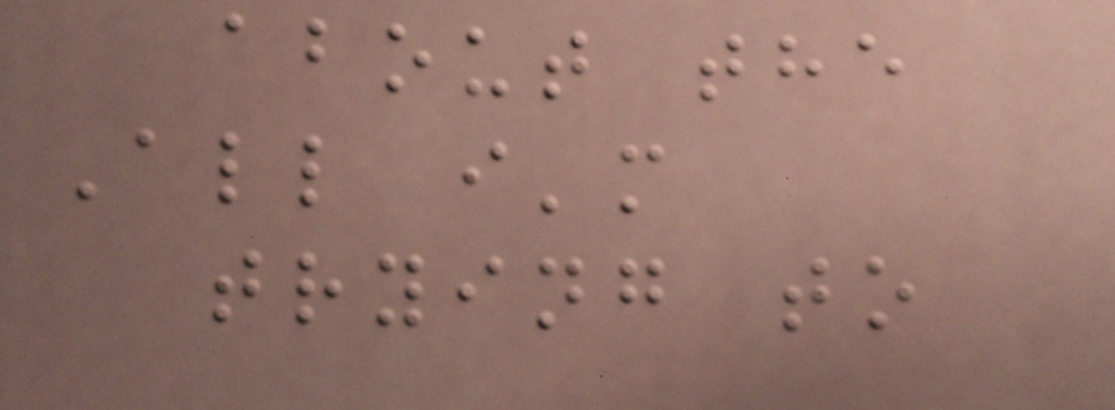about the
All i'm
trying to
